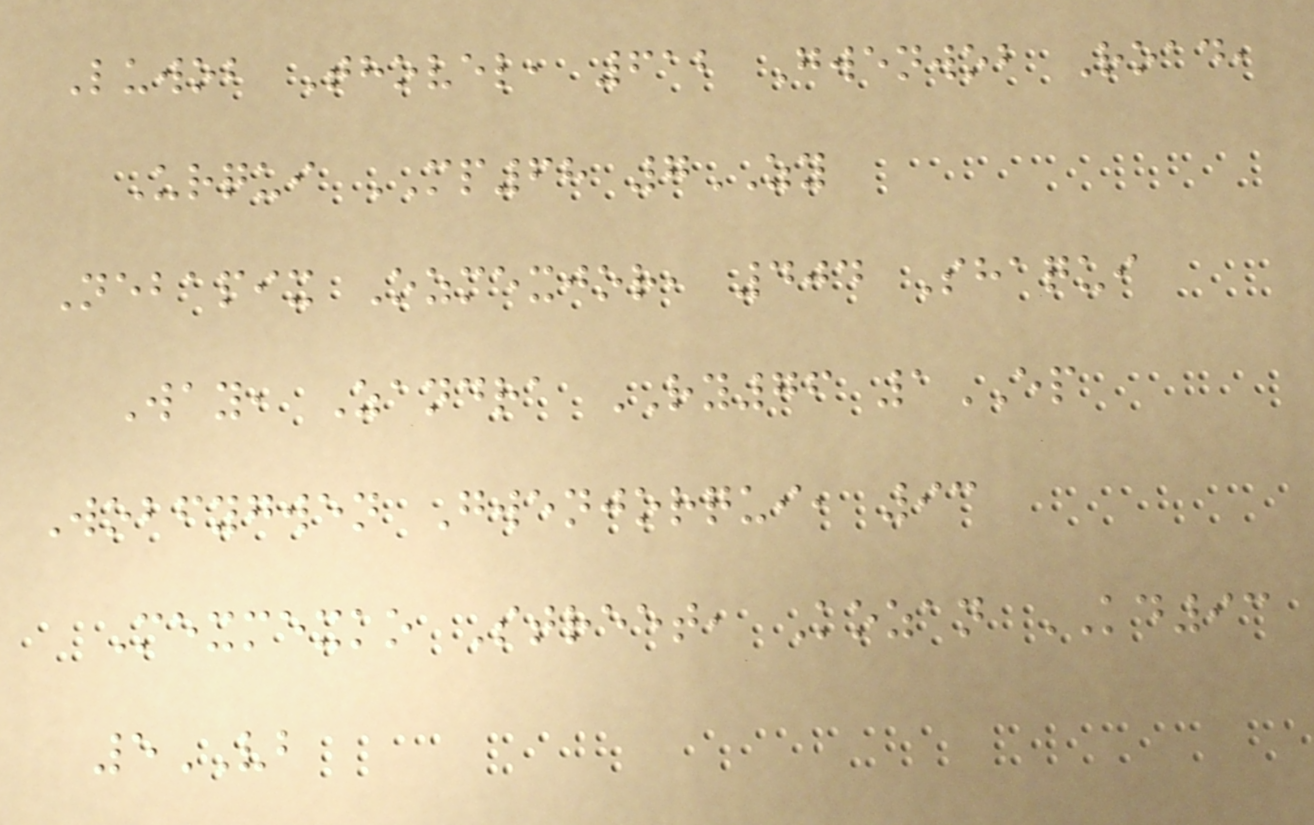Luwob Thovel, 612 Gwenwob Road,
Urqui MP68 7ZY
Nebapix Ozmexjor, 404 Shaqui
Way, Zandra RY76 1EP
Wobfygwen Gwenjorqui, 93
Mexmexko Street, Kozan KD93
5VB
